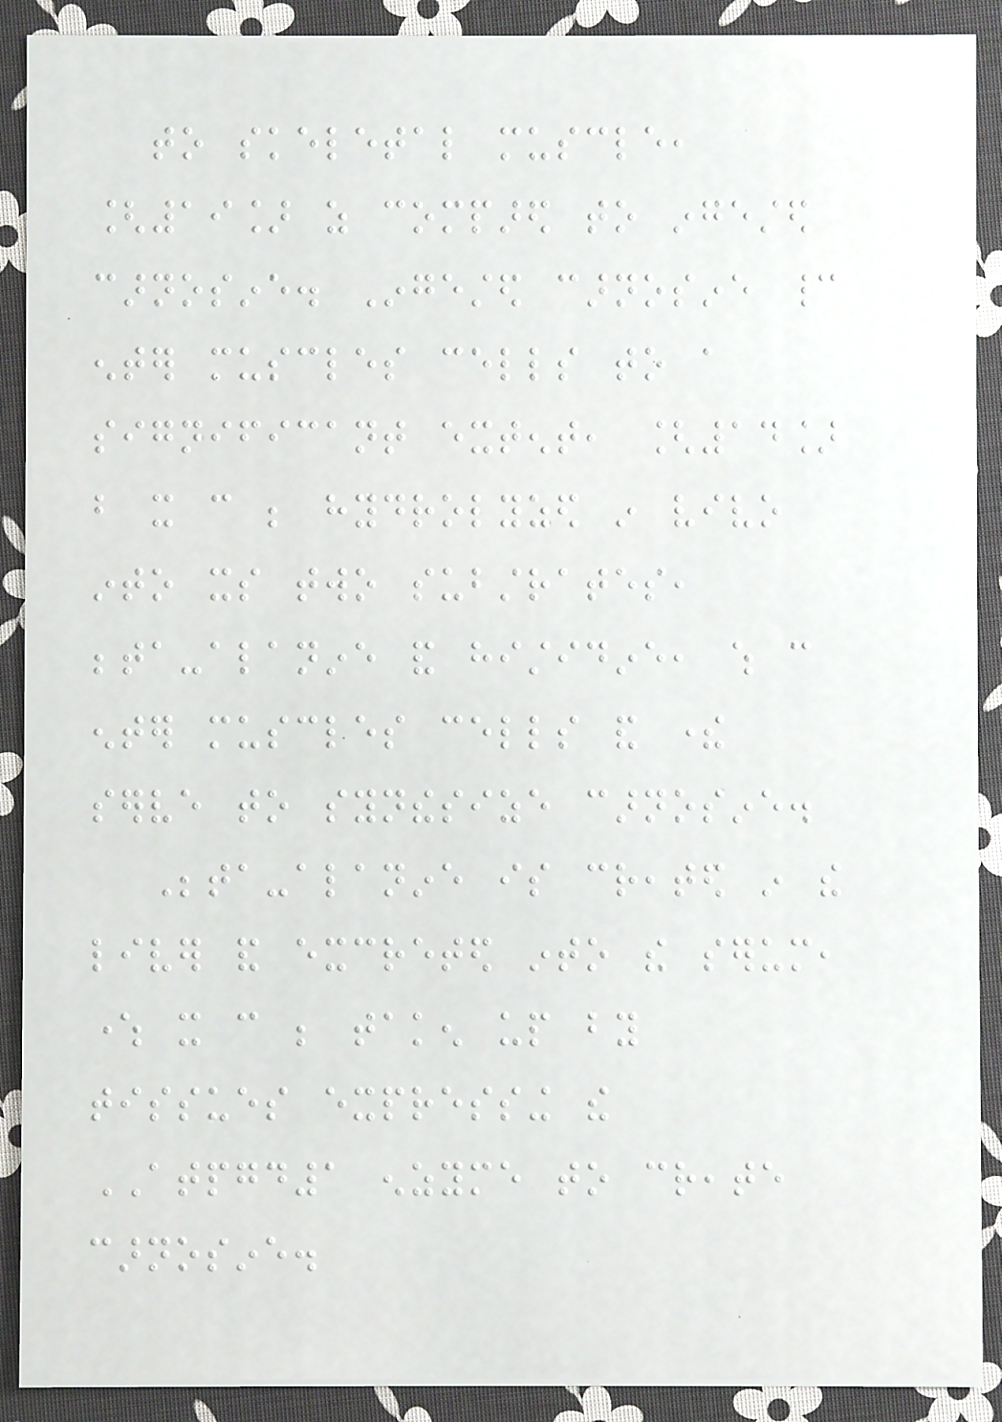to skeletal muscle,
[19] as compared to ingested
carnosine. Ingested carnosine cannot
enter muscles cells to a
significant extent, [14]
but it can be hydrolyzed in vivo
into its two substrates,
beta-alanine and histidine, which can
enter muscles cells and there
serve to synthesize carnosine.
Beta-alanine is created in the
liver and excreted into the serum,
where it can be taken up by
tissues expressing the
ATPGD1 enzyme to create
carnosine.
